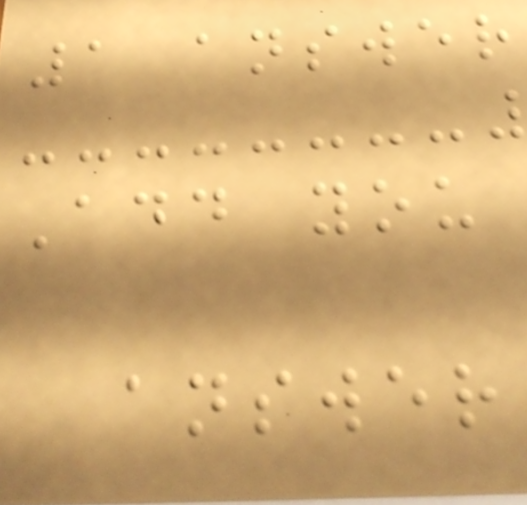1 answer
Add you
answer
